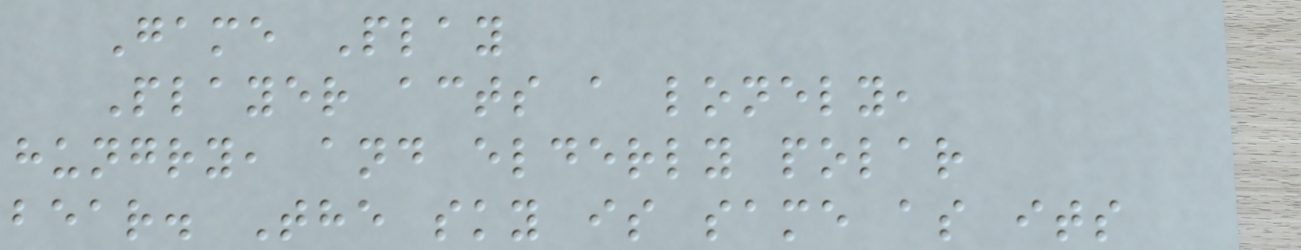Game Play
Player acts a lonely,
hungry, and elderly polar
bear. The sky is same as its
